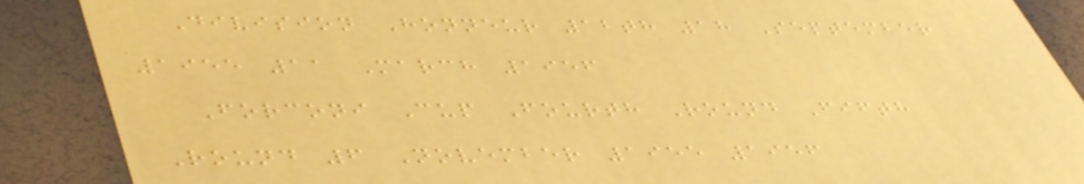Division Honneur 12th 18 September
1955 11 March 1956
Forconi Cup Fourth Round Fifth
Round 6 November 1955 1956
